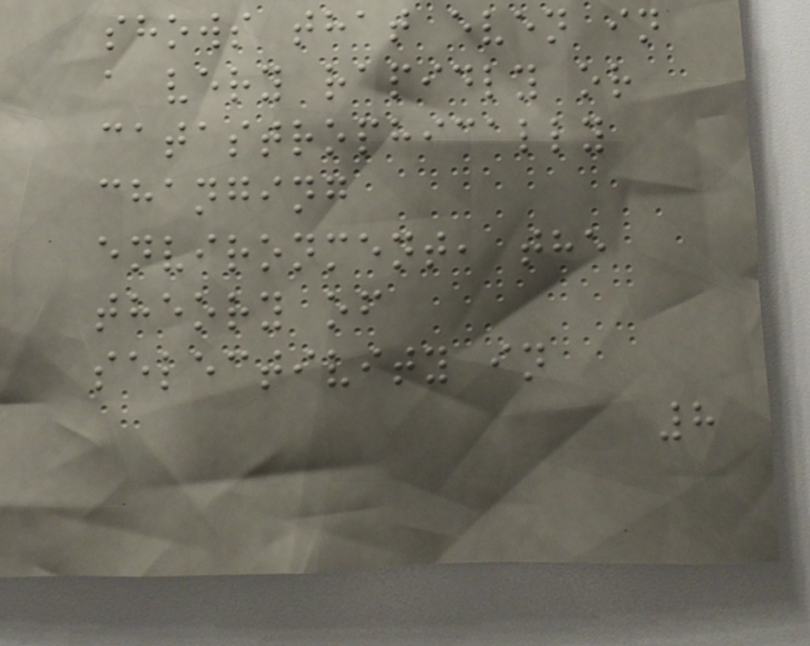shows that even in
a very rapidly or
catastrophically
changing
environment, the
theory of
selectivity in
8
